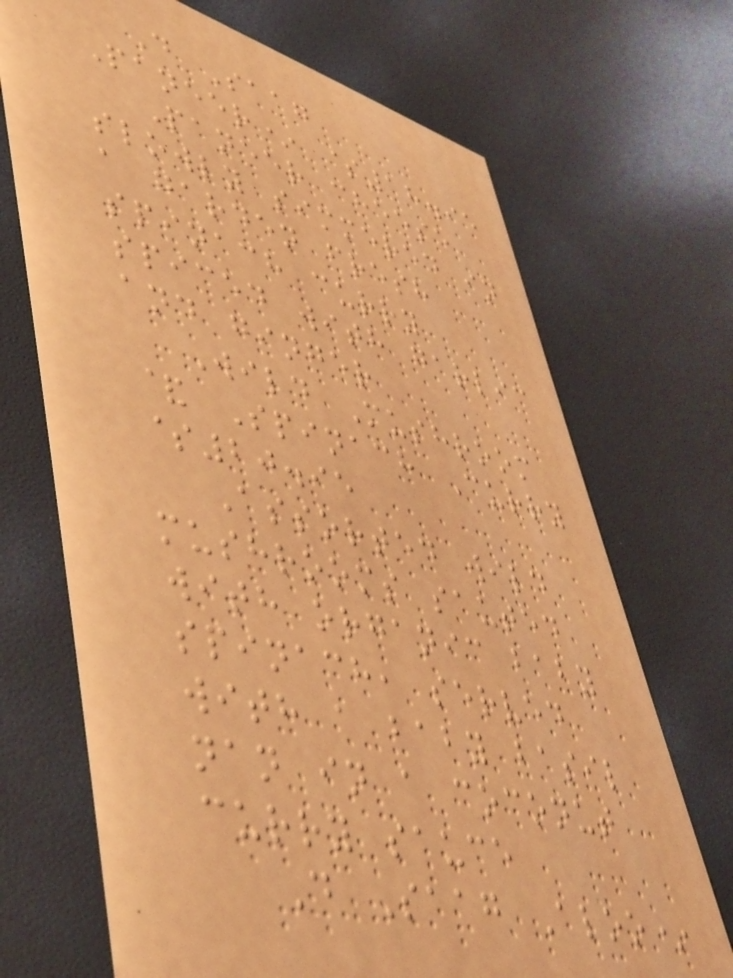D Saag
Paneer* $18.95
Paneer cheese
slowly simmered in
a garden fresh
spinach curry
spiced with garlic
and ginger
Wild Mushroom
& Spinach Curry
$20.95
Assorted wild
mushrooms sauted
with organic baby
spinach, served
with a baby basil
nan in a coconut
curry sauce
D Saag Aloo*
